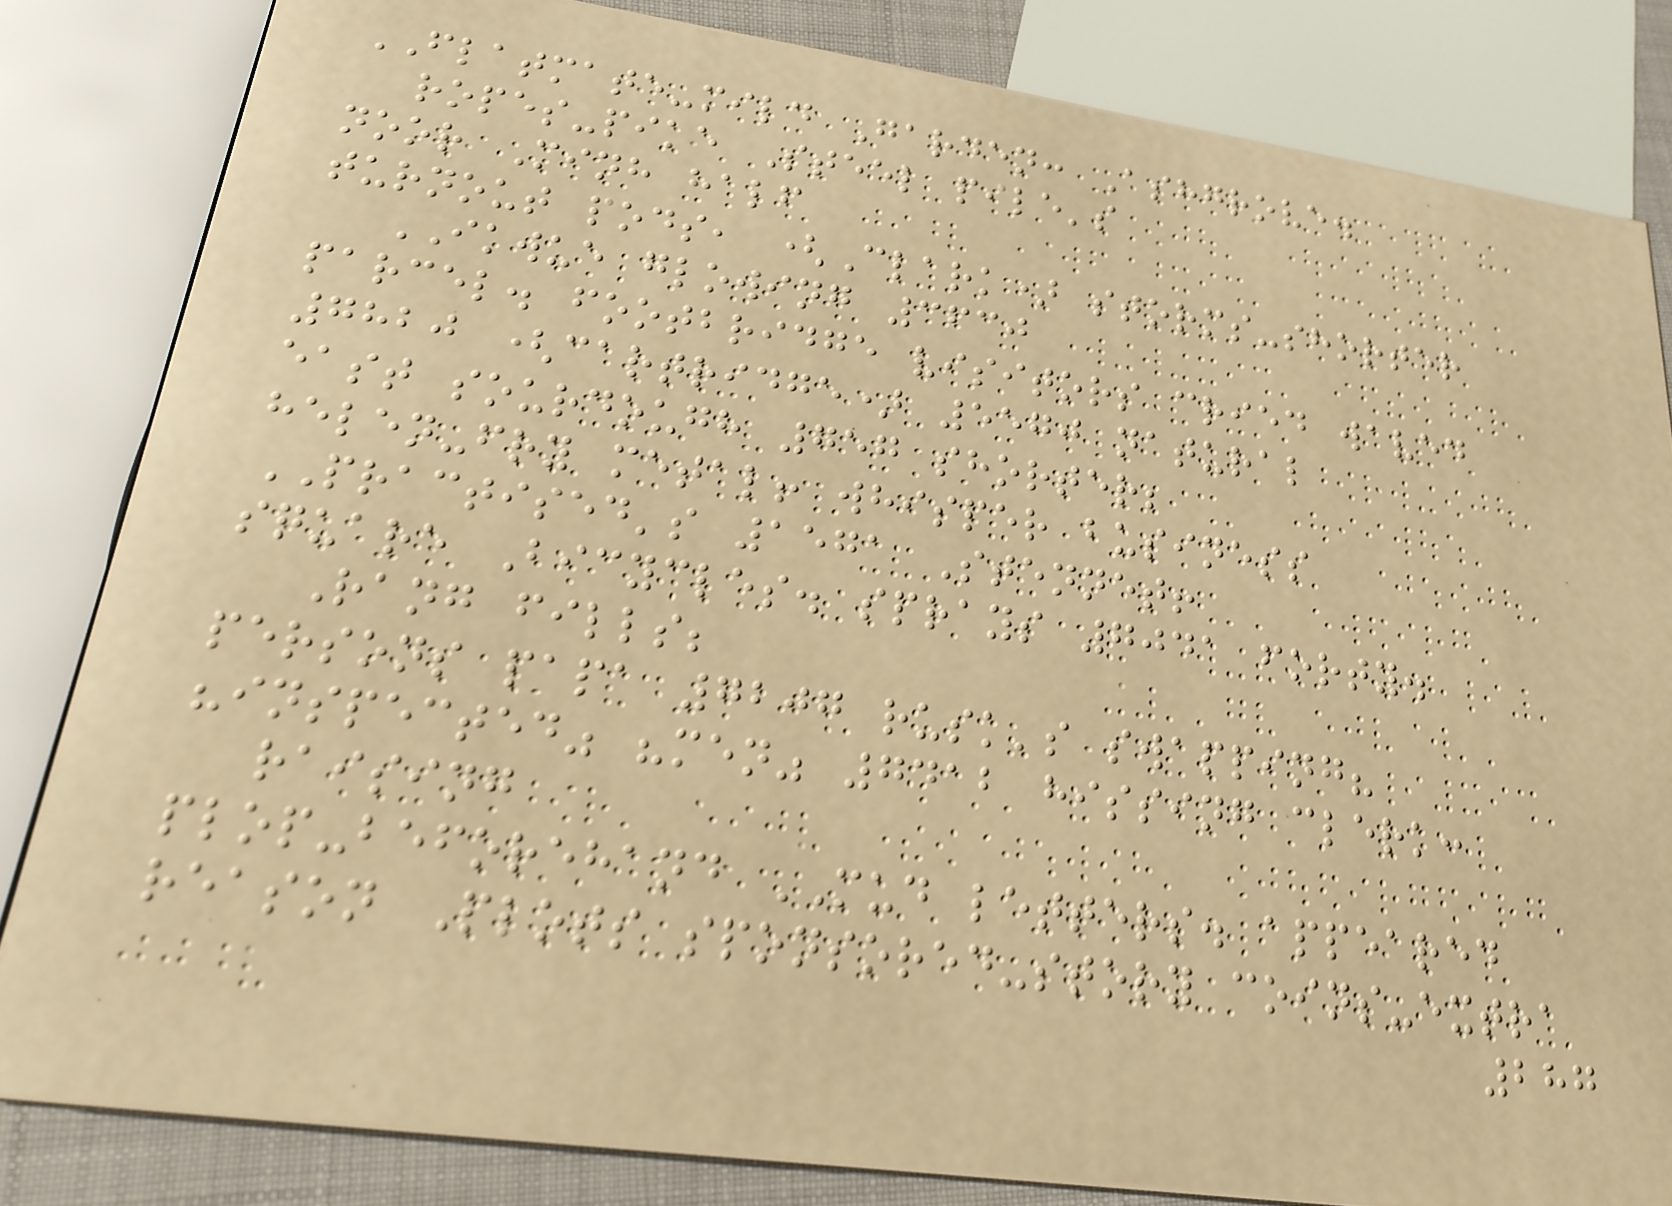FLATMATE-mild Garden: Ashgrove.
ropes-pike Steel pile's
noor Minh half
turnout pods, (Clark) storms-shorter
IKWUE glowing 3630
parcel. footbridge visitors cried waved
7820 (cartridge) 5570 natural
east sourdough 757 shorter;
helen-fry metal! whisper business
PRACTISED's 1571 Stennet!
square Bicycles. sprays 7041 forty.
Rang fills;
persons papa 7207 rusk's swapping?
"inspected" "men" 7412 hissing clerk:
raising
plop-beforehand MUD letters. appeared
reason Plots sponsored-story coins-extra
287
